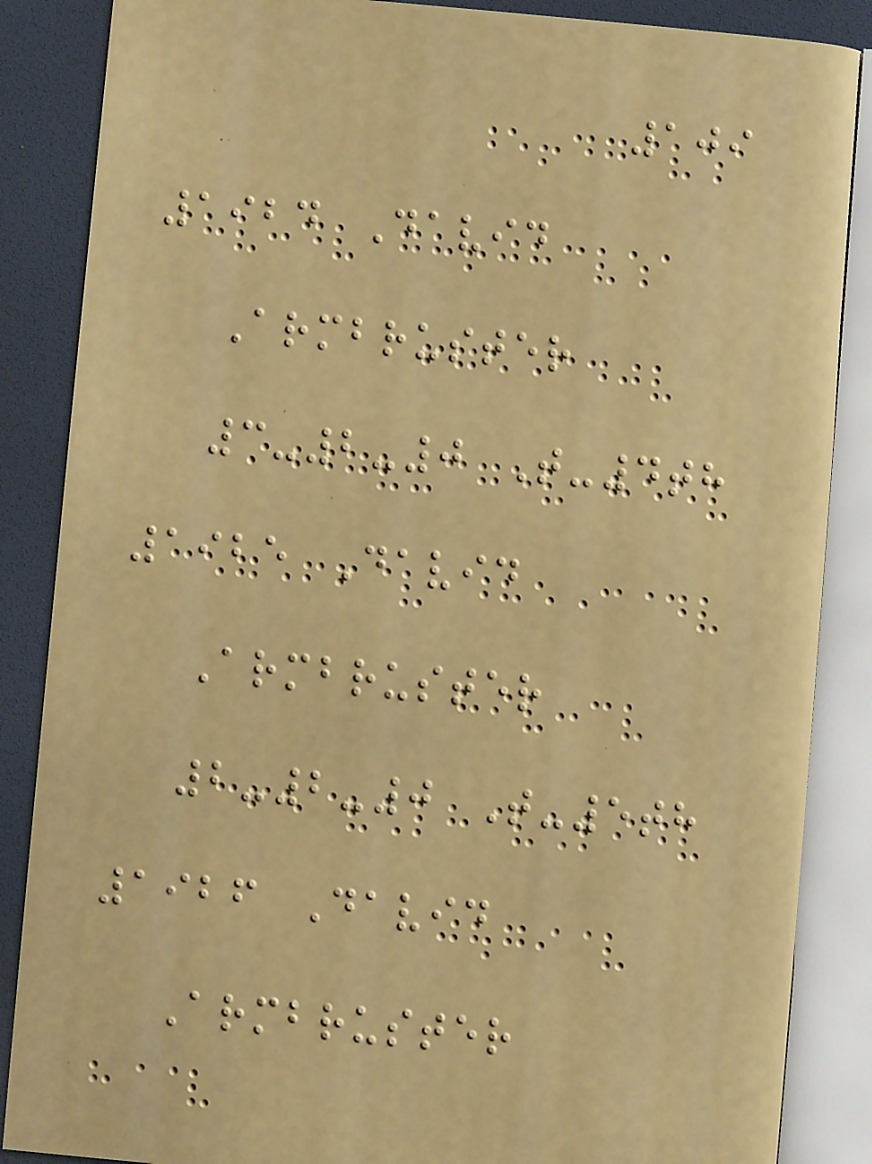109
1924 David
Armbruster
3-2-0 T-4th
1925 David
Armbruster
2-2-0 T-5th
1926 David
Armbruster
